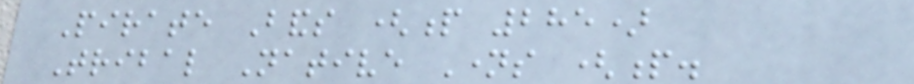Pirate Bands (p 285)
Tribal Native Names (p.
